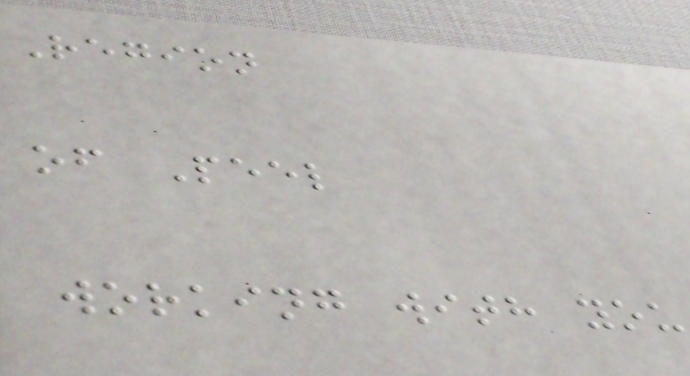Region
of Peel
working with you
